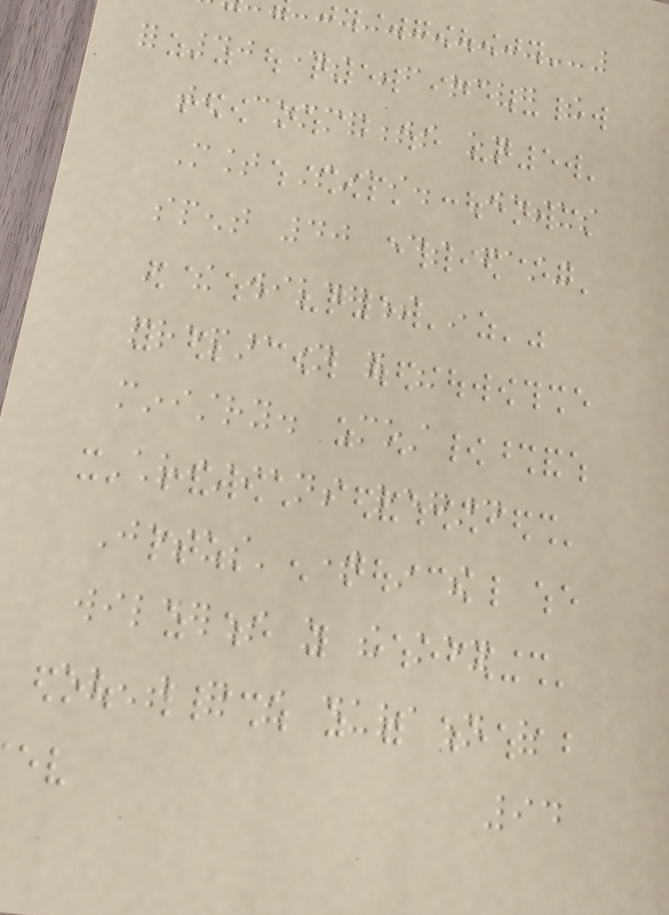for 40 days before receiving the
ten commandments on
Mount Sinai. Jesus
spent 40 days fasting
in the wilderness in
preparation for his
ministry. Most
Christians regard
Jesus' time in the
wilderness as the key
event for the duration of
94
